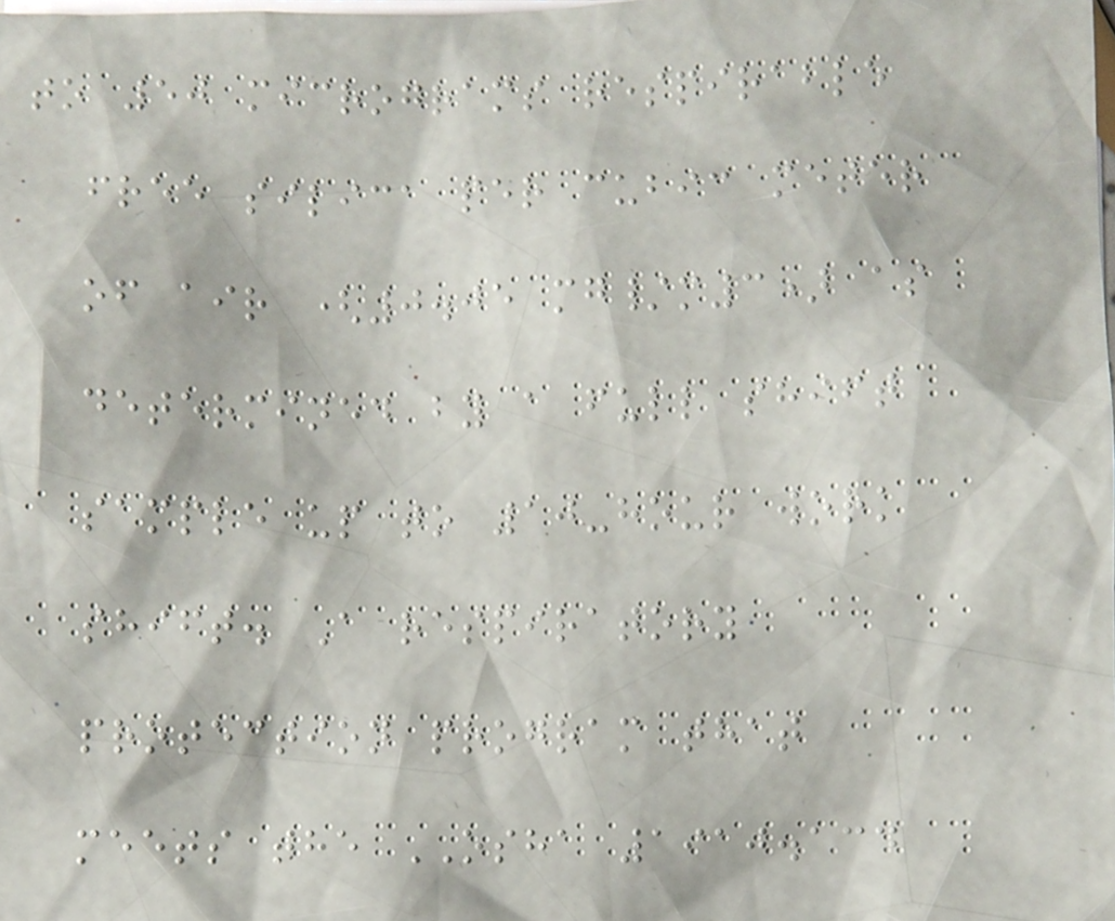to 50 micrograms respirable
free silica per cubic meter
of air (0.05 mg/m3) as
determined by a full shift
sample up to 10-hour work
shift. A respiratory
protection program that
meets the OSHA 1910.134
